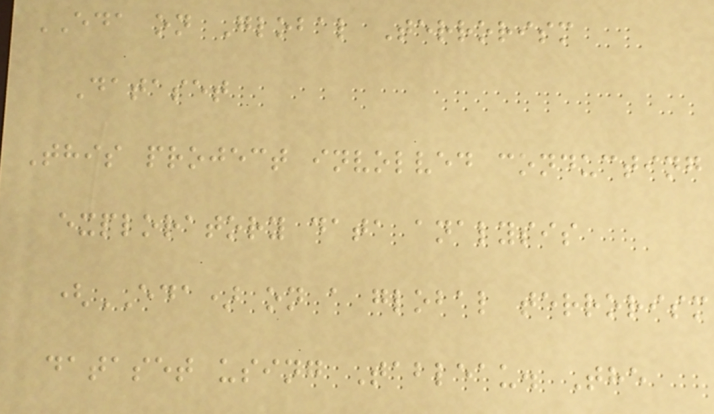EDA on Global Terrorism
Dataset
This project involved conducting
exploratory data analysis
(EDA) on a global terrorism
dataset using Tableau. The
